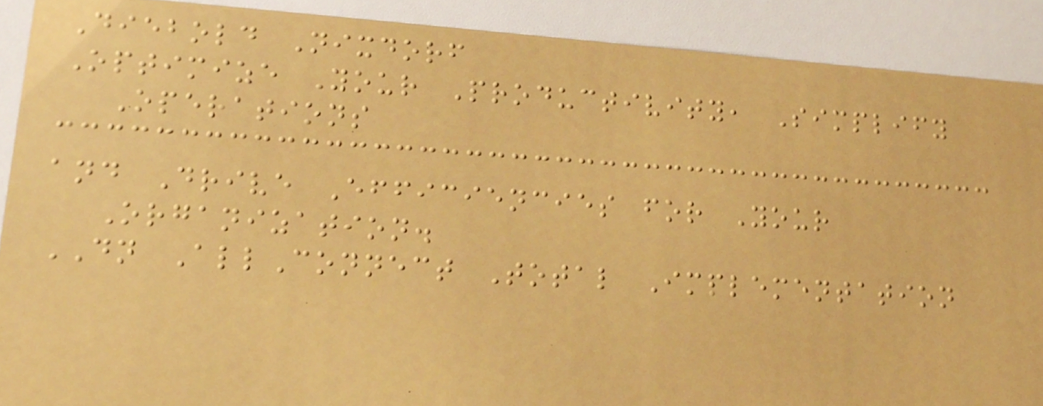Diebold Nixdorf
Optimize Your Productivity, Simplify
Operations
and Drive Efficiencies for Your
Organization.
DN AllConnect Total Implementation
